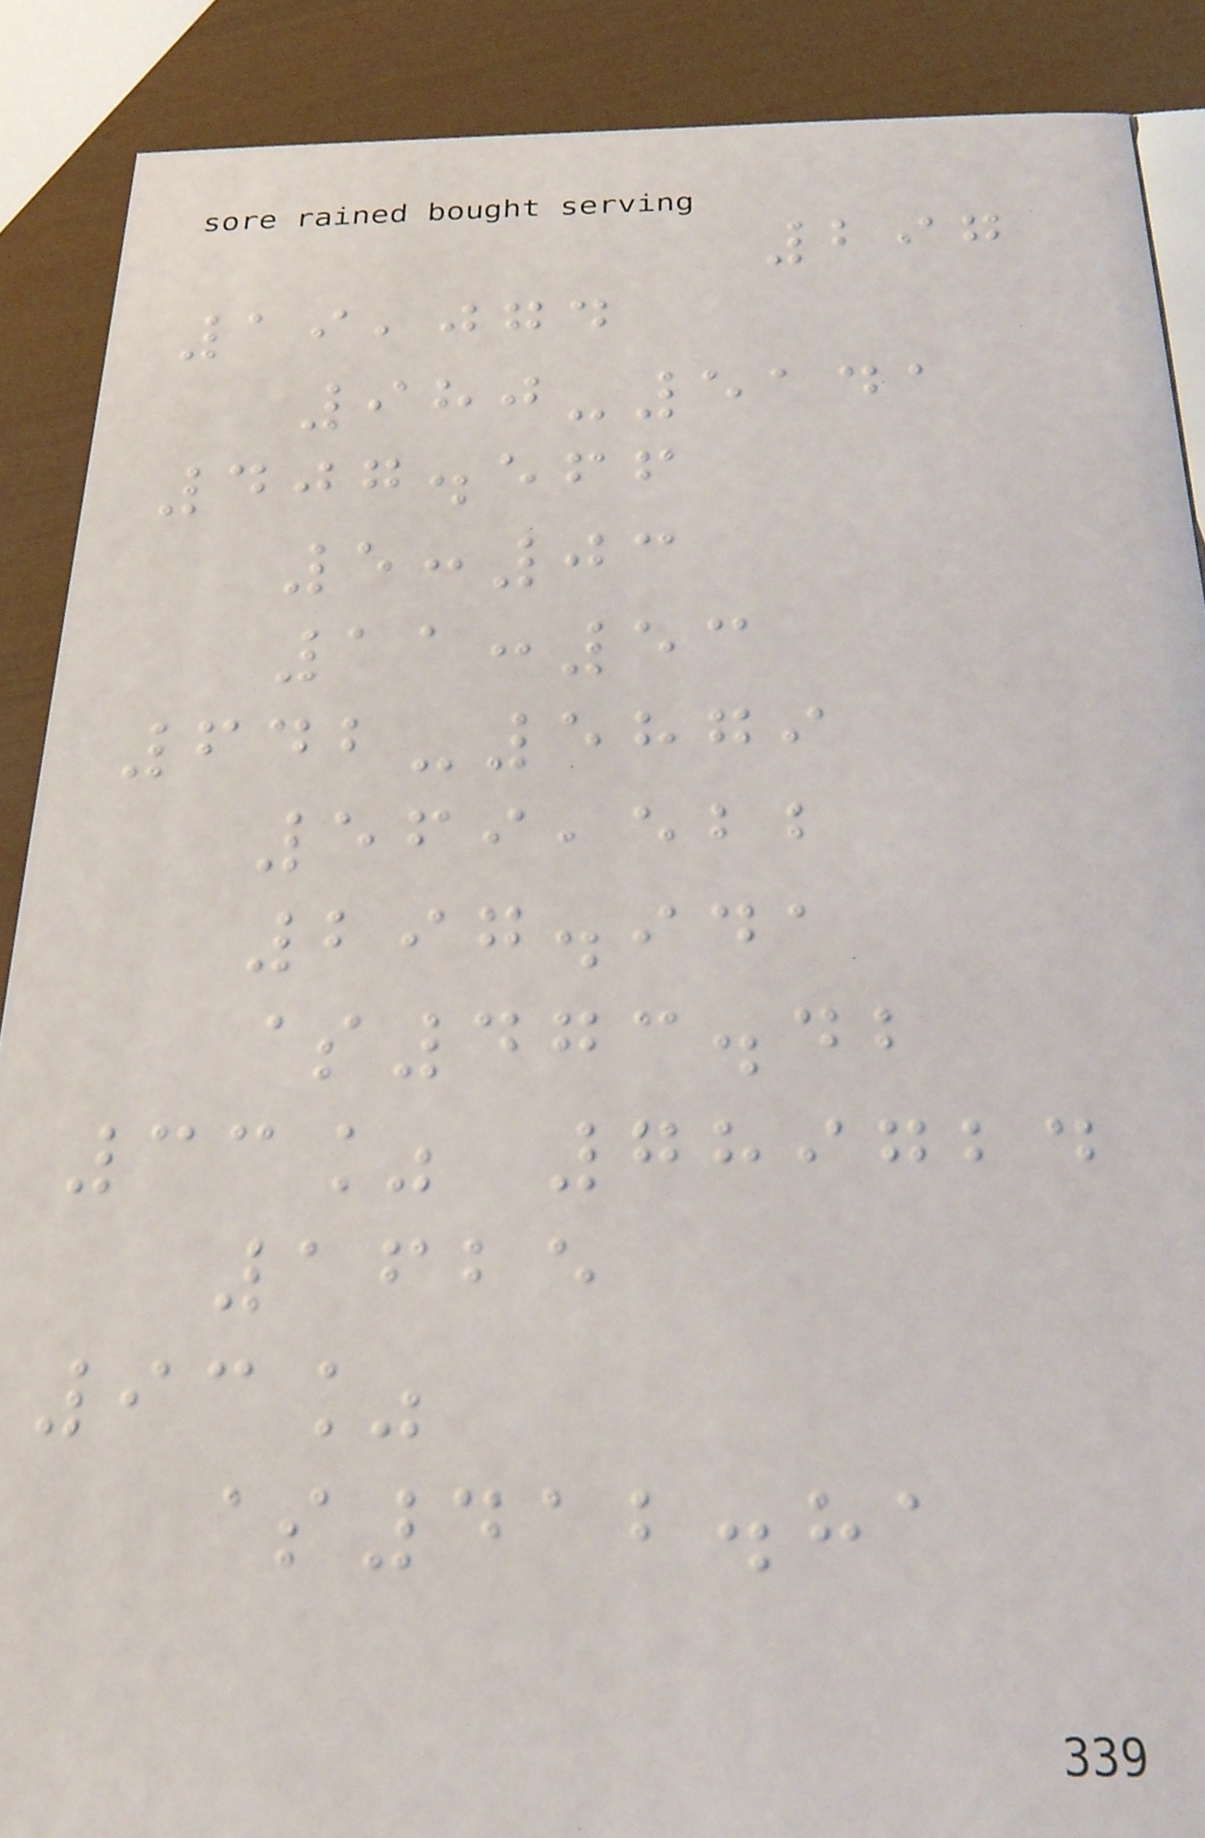297
19,074
980-5141
407.566
5:03
11:53
642-5879
569,522
297.941
$473.42
33% 789724
1625
93%
$412.81
